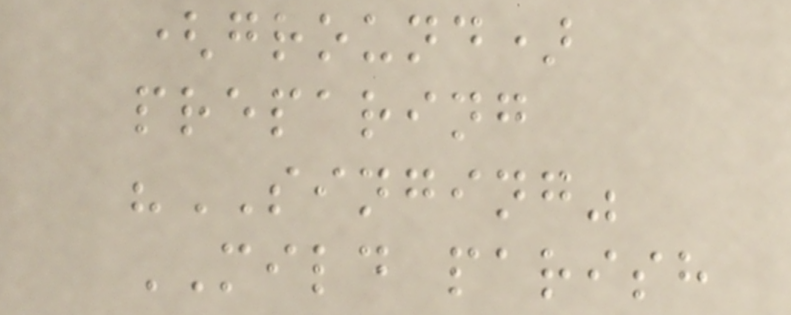(ground)
preparing
"SINGING"
MILD parish
